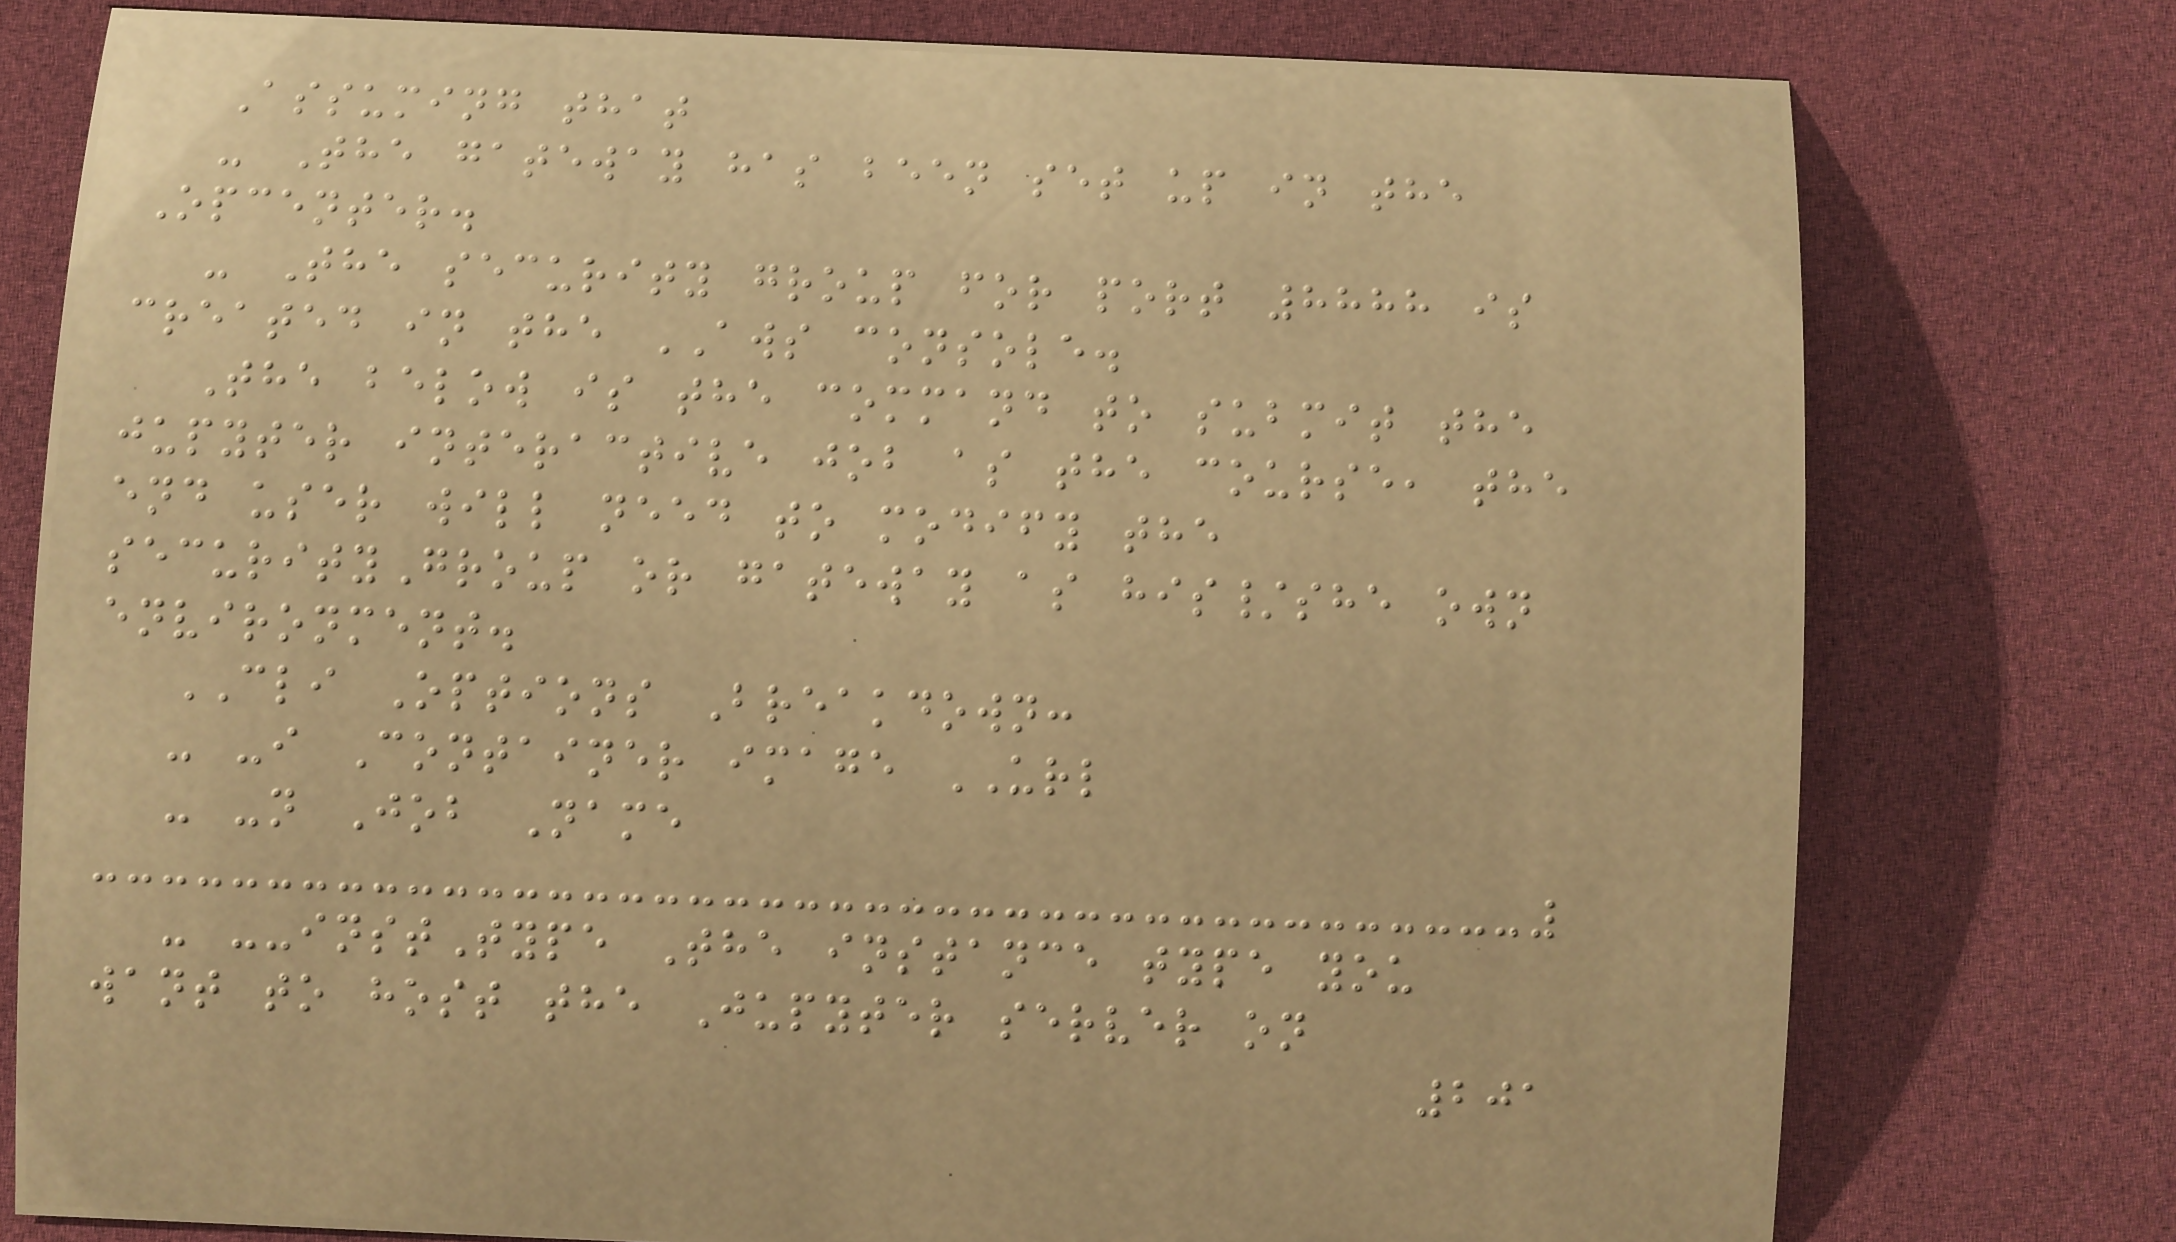Assuming that
- The gateway has been set up in the
Opcenter.
- The security group for port 8888 is
created in the AWS console.
The below is the command to submit the
jupyter interactive job as the course, the
end user will need to modify the
securityGroup or gateway as his/she own
environment.
CLI Options Breakdown:
- -i Container image URL
- -n Job Name
- --instType The instance type you
want to host the Jupyter server on
201
